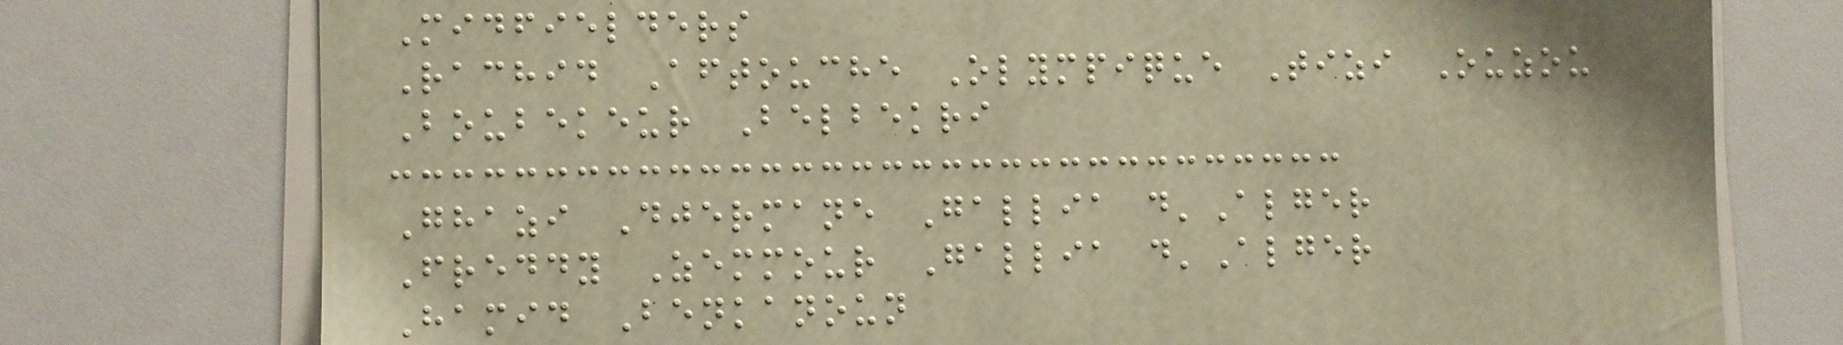Midfielders
Rachid Aftouche Olympique Tizi Ouzou
Boubekeur Belbekri
Ghazi Djermane Gallia d'Alger
Freddy Zemmour Gallia d'Alger
Hamid Benkanoun
